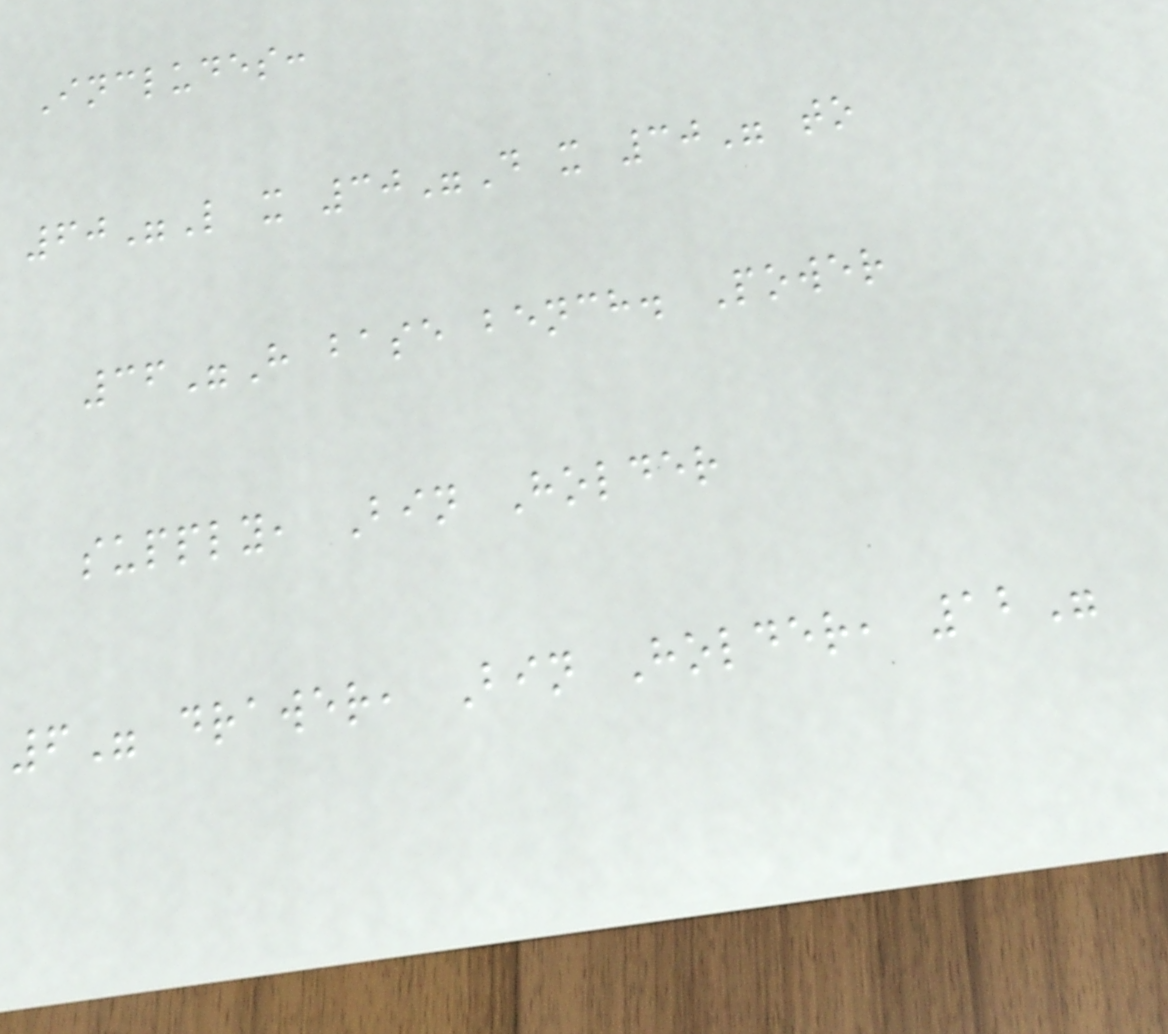Includes:
60"L x 30"D x 30" to
36"H base bench. Power
supply, Bin Holder
6" drawer, Bin Holder, 12"
